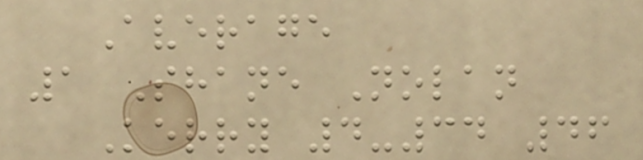Average
1 Shane Nolan
Kerry 4-34 46
